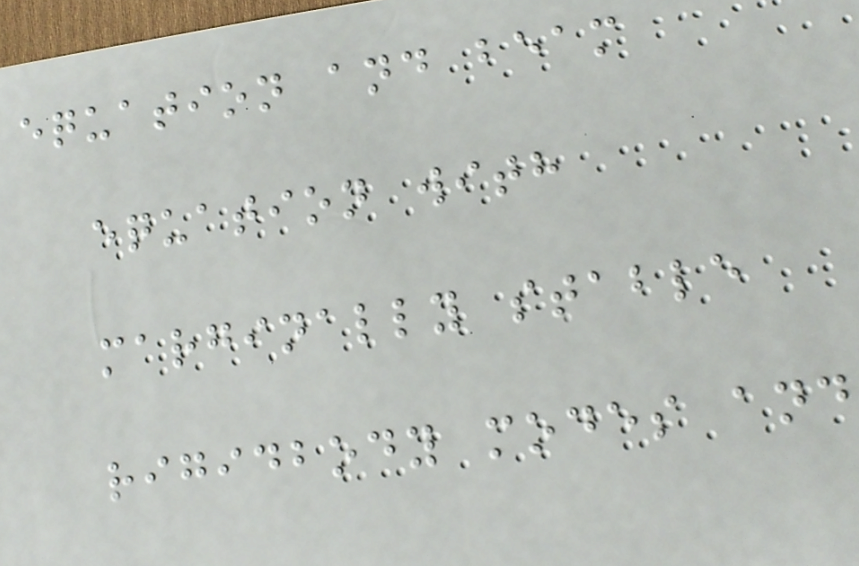equation and beam
equation with
marginally stable
rigidbody modes and
